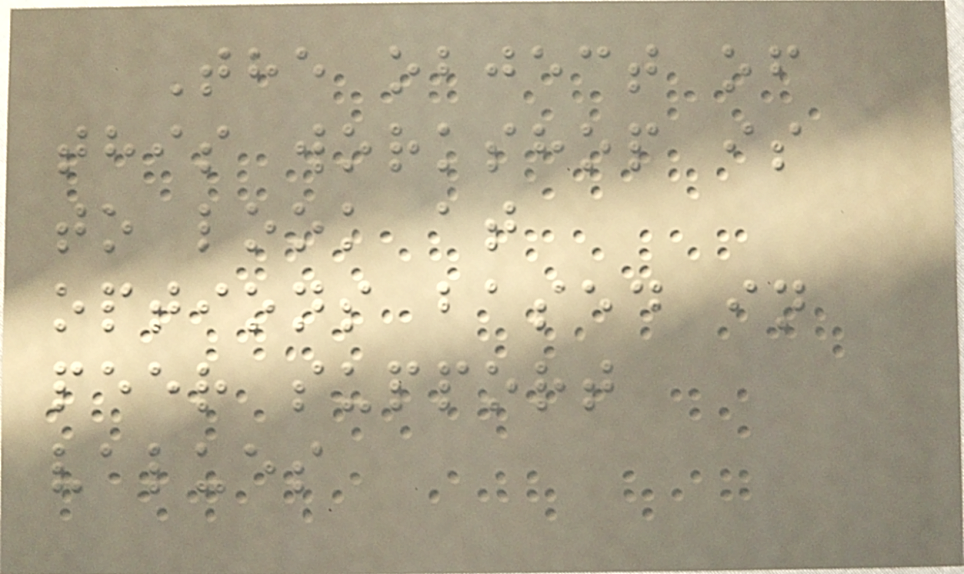The object of
this workshop is
to look at
options based in
peer support
values
